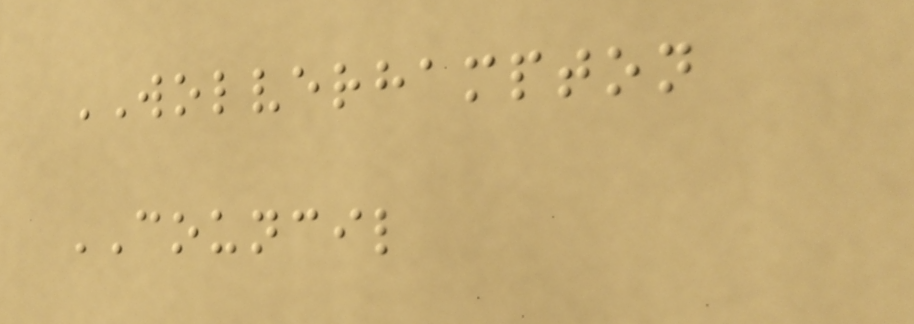WOLVERHAMPTON
COUNCIL
